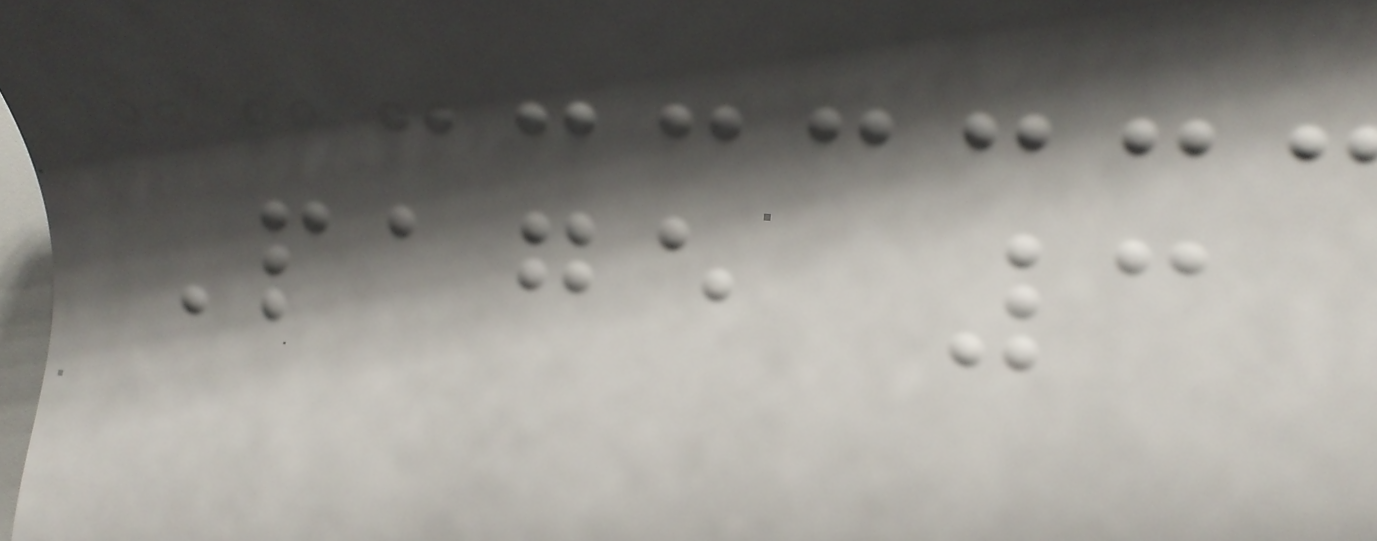Page 3
